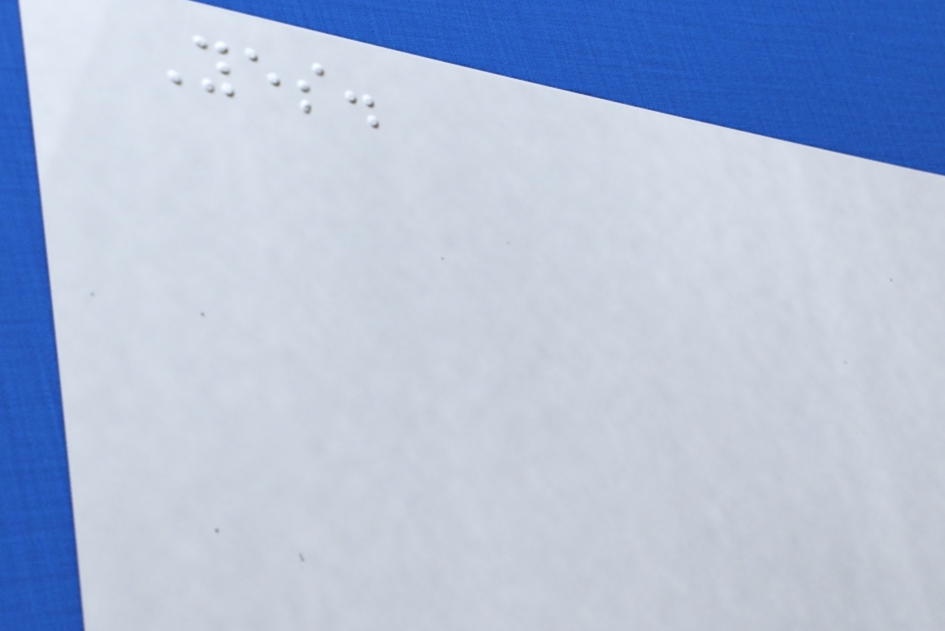Yes.
